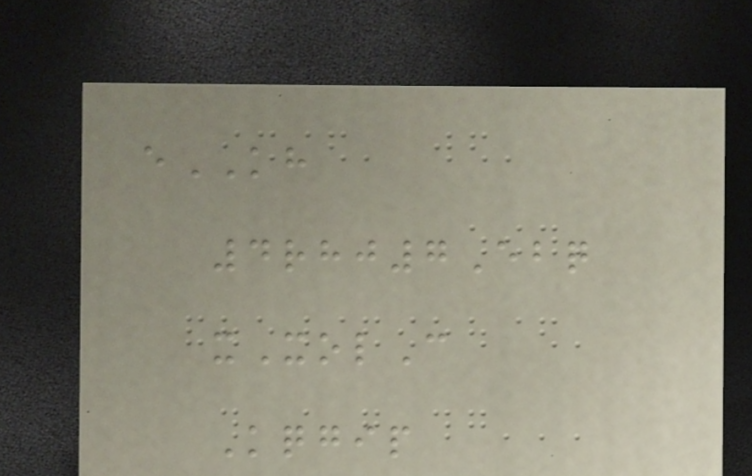eKH
4rhj7Ebq
xXolC
Kqgip
